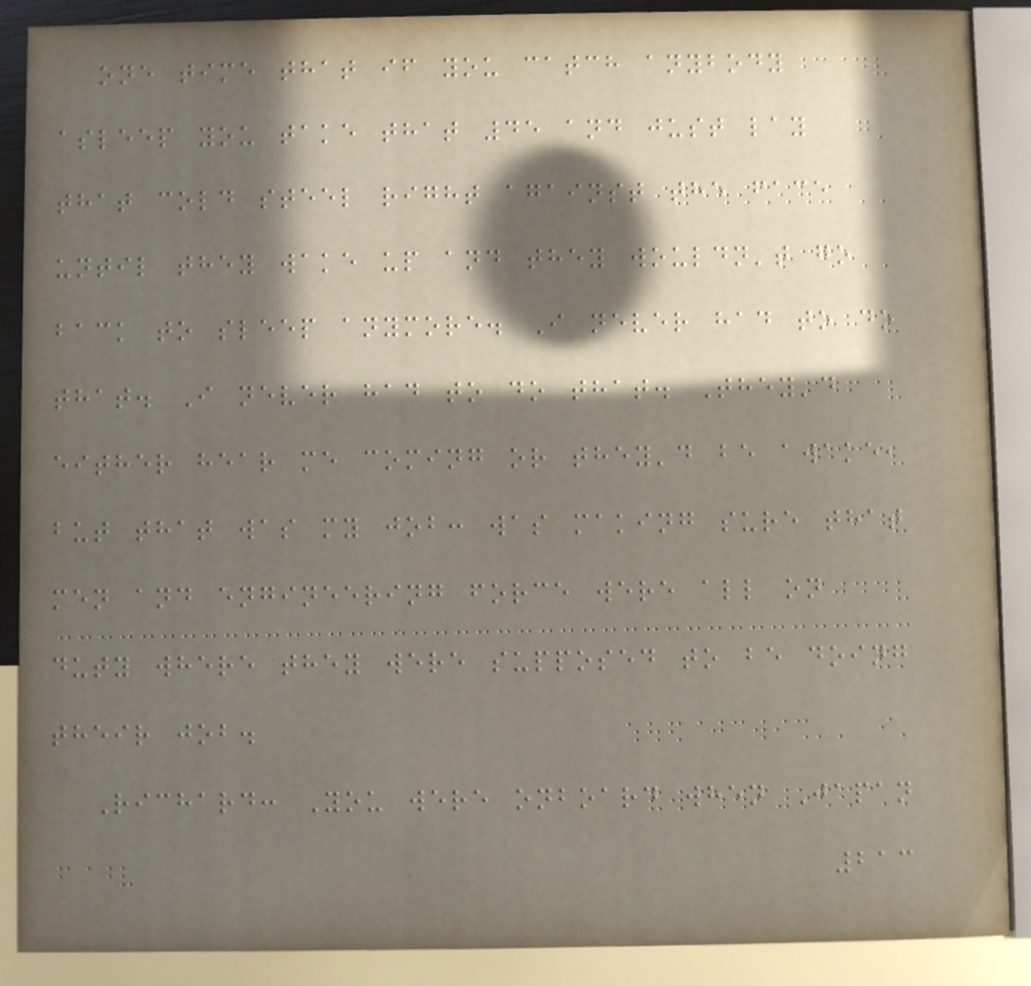one time that if you catch anybody
asleep you take that 45 and just lay
that cold steel right against the face
until they wake up and they wouldn't go
back to sleep anymore. I never had to do
that. I never had to do that. They'd
either hear me coming or they'd be awake,
but that was my job: was making sure that
men and engineering force were all on
duty where they were supposed to be doing
their job.
Richard: You were onboard when Japan
213
